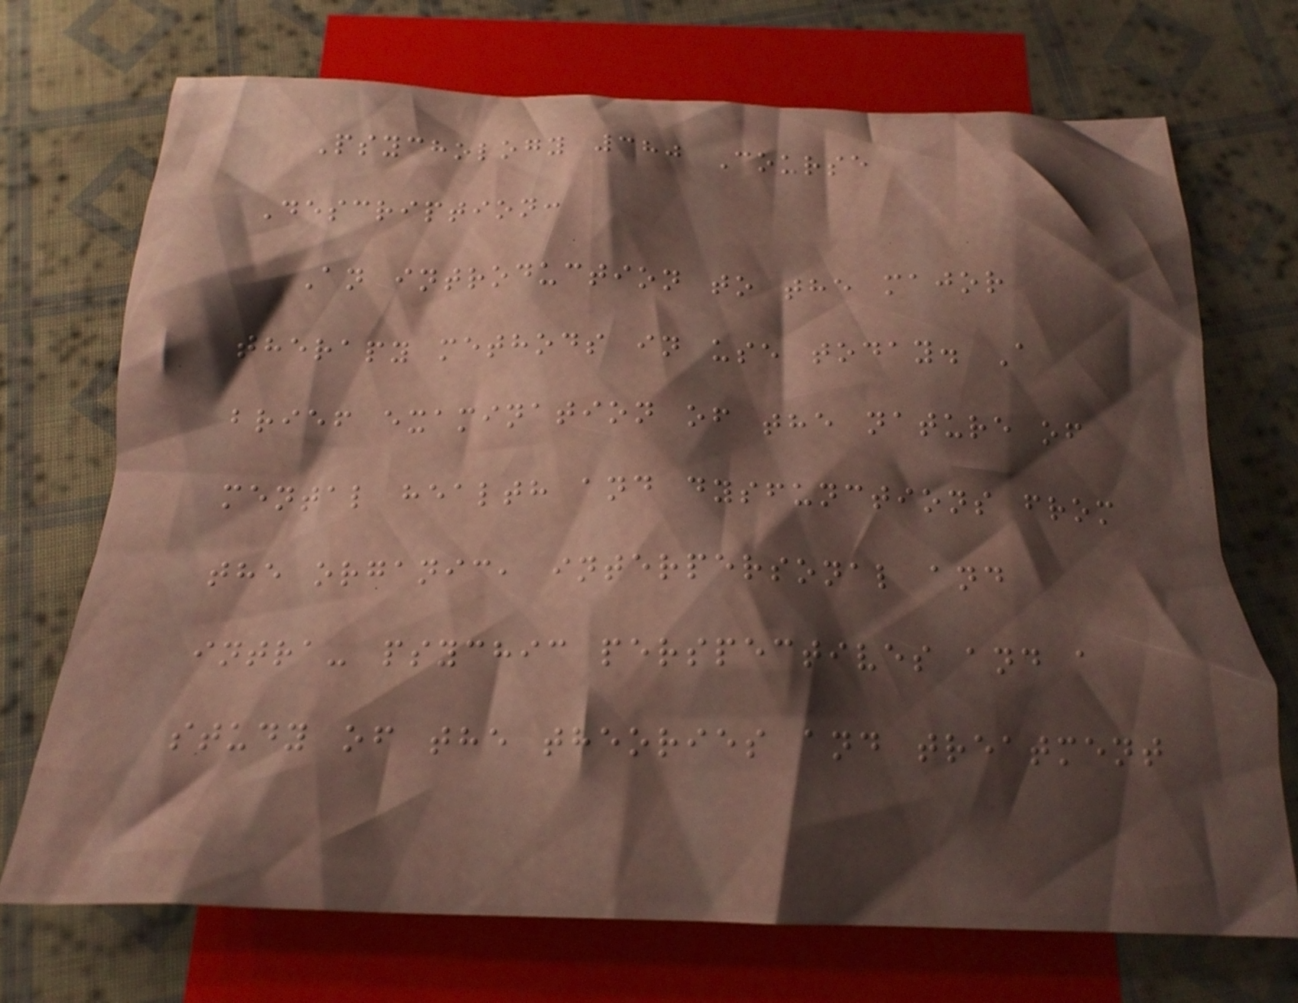Psychology 380 Course
Description:
An introduction to the major
therapy methods in use today. A
brief examination of the nature of
mental health and dysfunctions from
the organic, interpersonal and
intra- psychic perspectives and a
study of the theories and treatment
